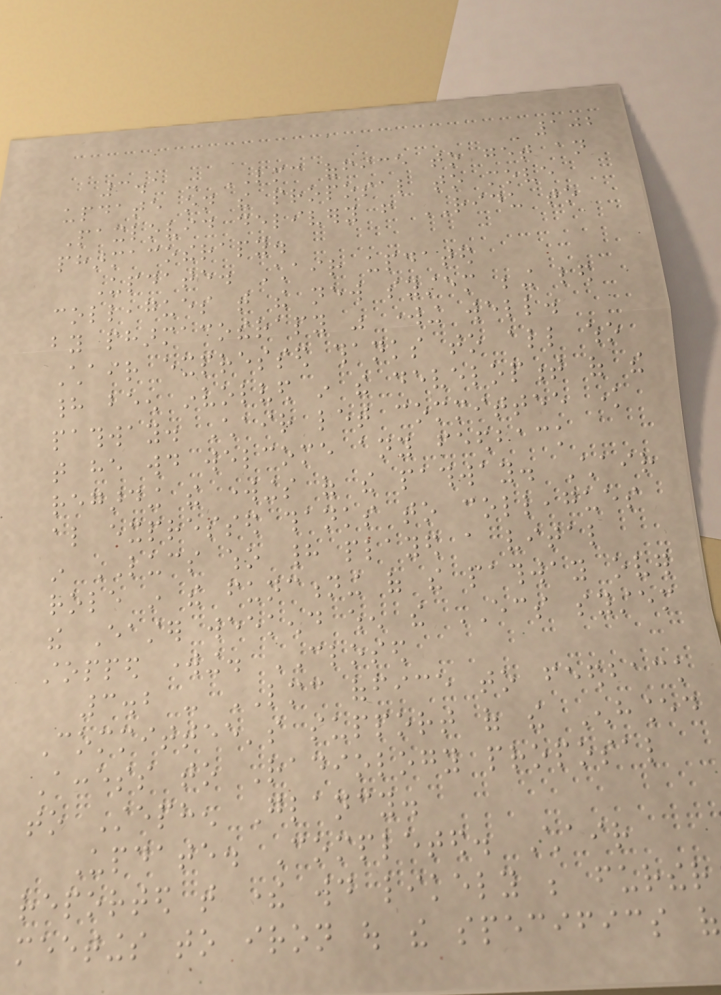102
3.1 - LMC office to get an
update on the proposal to move
Paxlovid delivery from RIDU to
pharmacotherapy.
Update. Chair updated
colleagues that the new system being led
by pharmacotherapy was working well.
Chair expressed thanks to all who
had been involved in the development of the
pathway. Chair let committee know
that he would welcome any feedback
regarding the workings of the pathway. Chair
also expressed thanks to colleagues
in LUCS who had played a vital
role in the functioning of the pathway over
the Easter weekend when the ECS system
stopped working. CLOSED
3.2 - LMC office to feedback
Committee's support of the Enhanced
Access to Radiology proposal
to Stephen Glancy.
Update. Completed. Chair
reported that there would likely be further
meetings to iron out the specifics of
